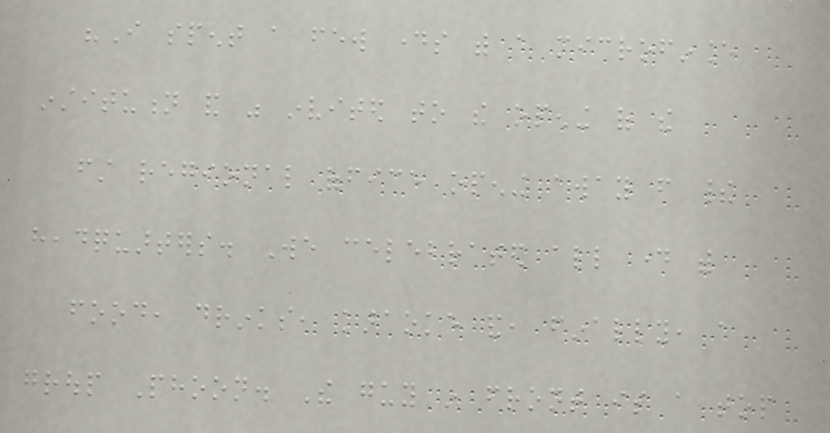"I spent a few days with a microfinance
institution and was invited to the opening of the
first regional office opening away from their
headquarters. We celebrated all day with
food, drinks, karaoke and, finally, a
group Phoon. The guy in front is a top
